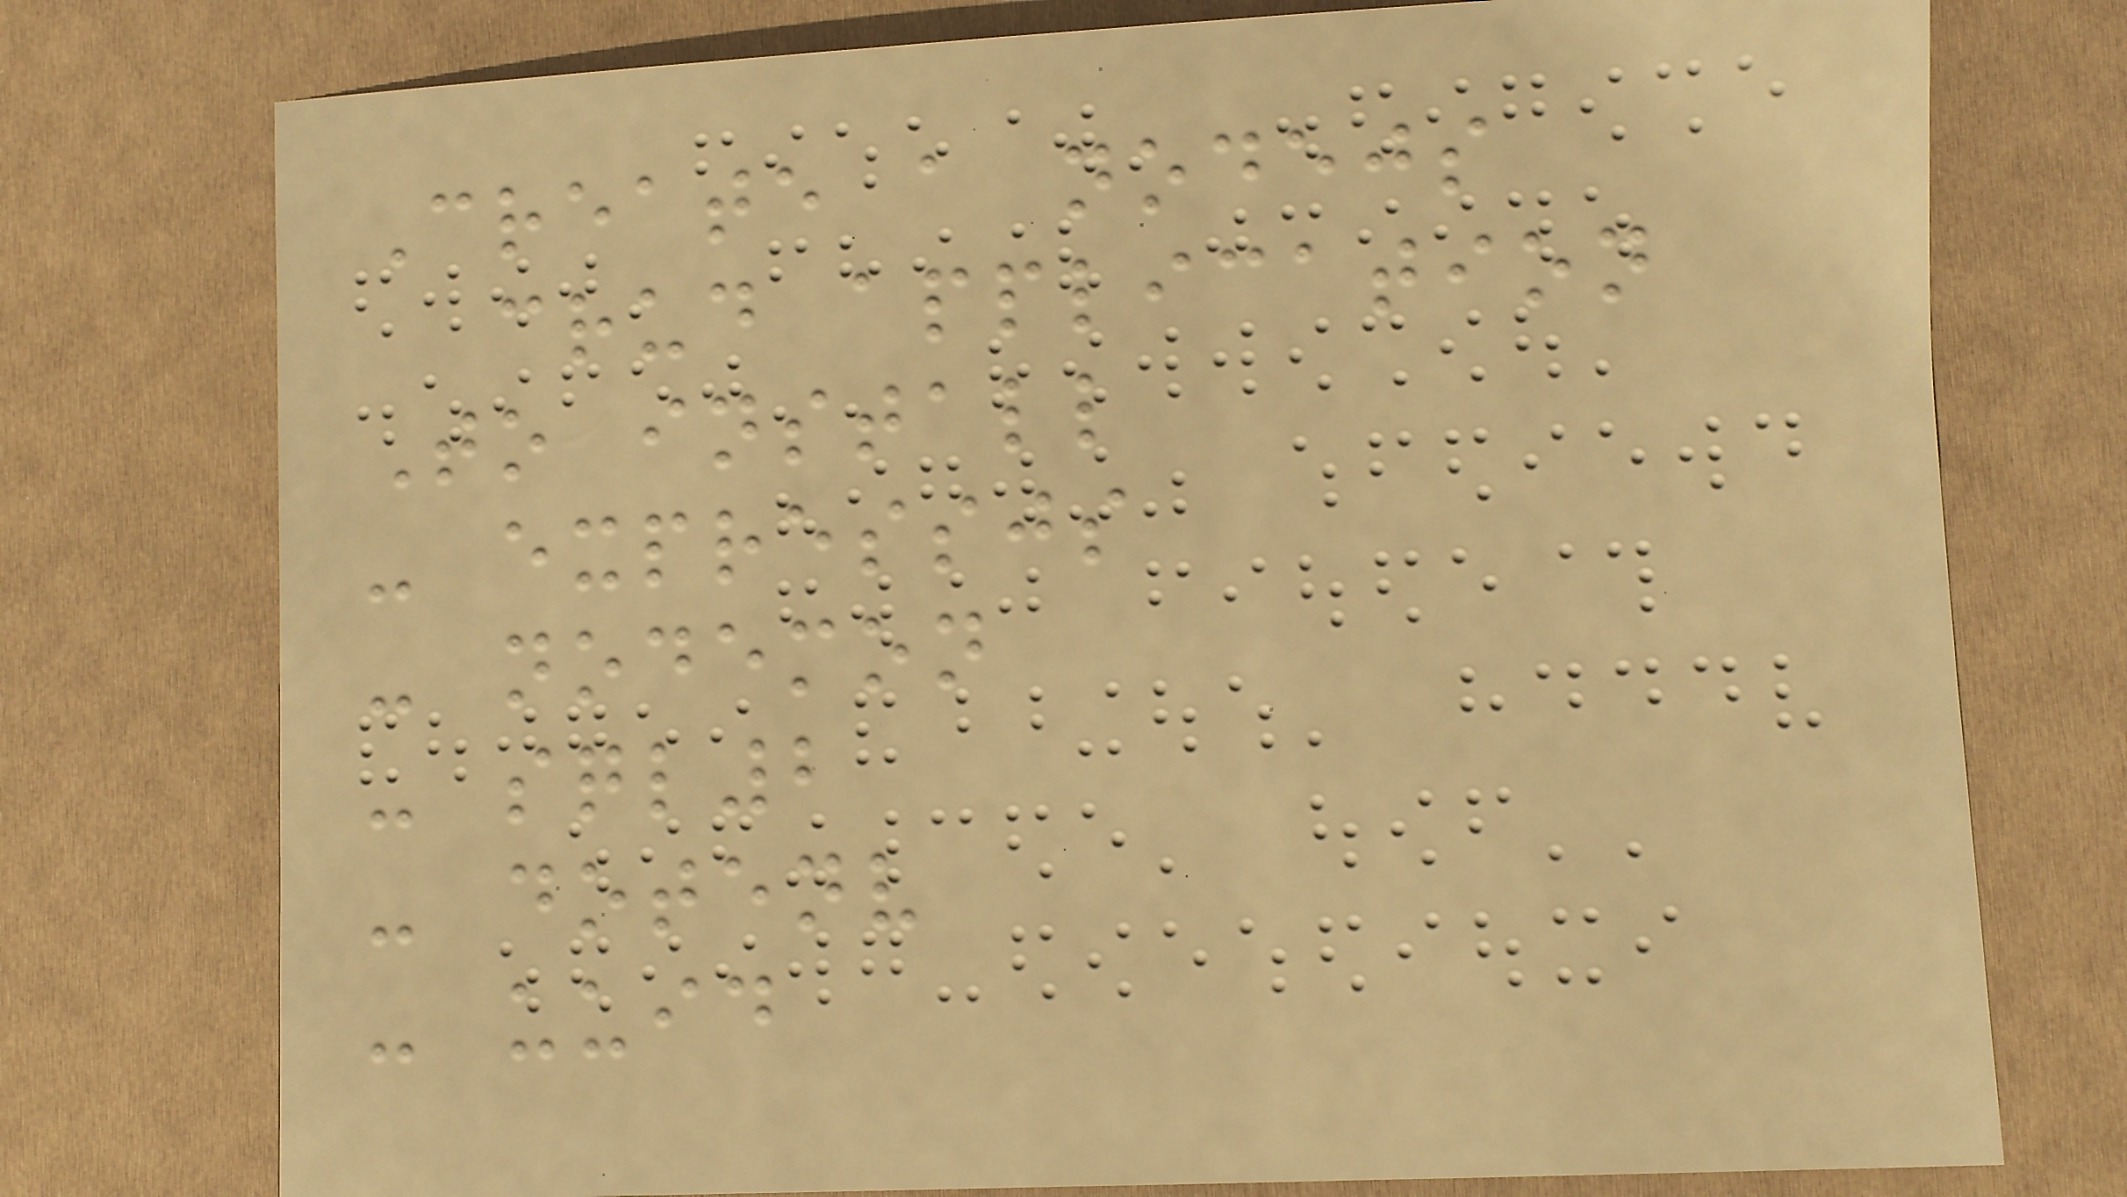Create a nodejs
crud application
To install
- expressjs
- nodemon
- sql2
- dotenv
- uuid
